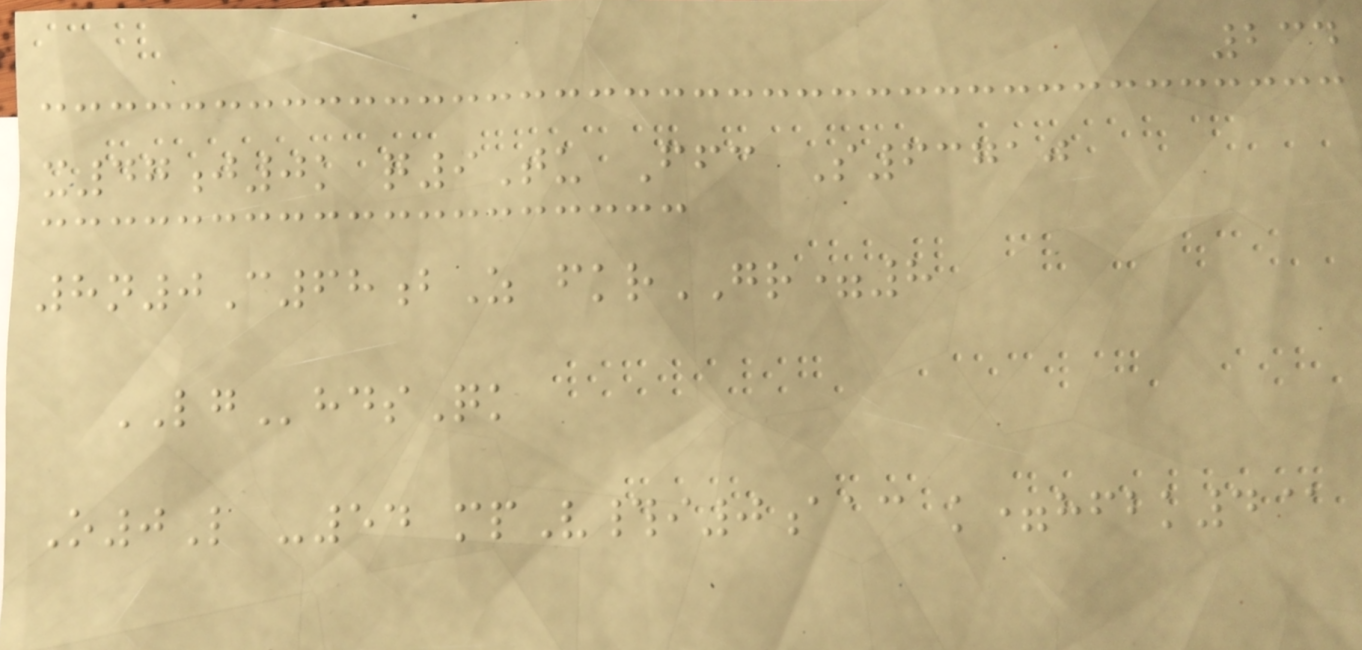234
x47j0k q9Tu Ffc S63710
8n0C68bZ fkrGR=8
LGhdsQk
O0L -54 mpV#i0aac k=hfbk4@
